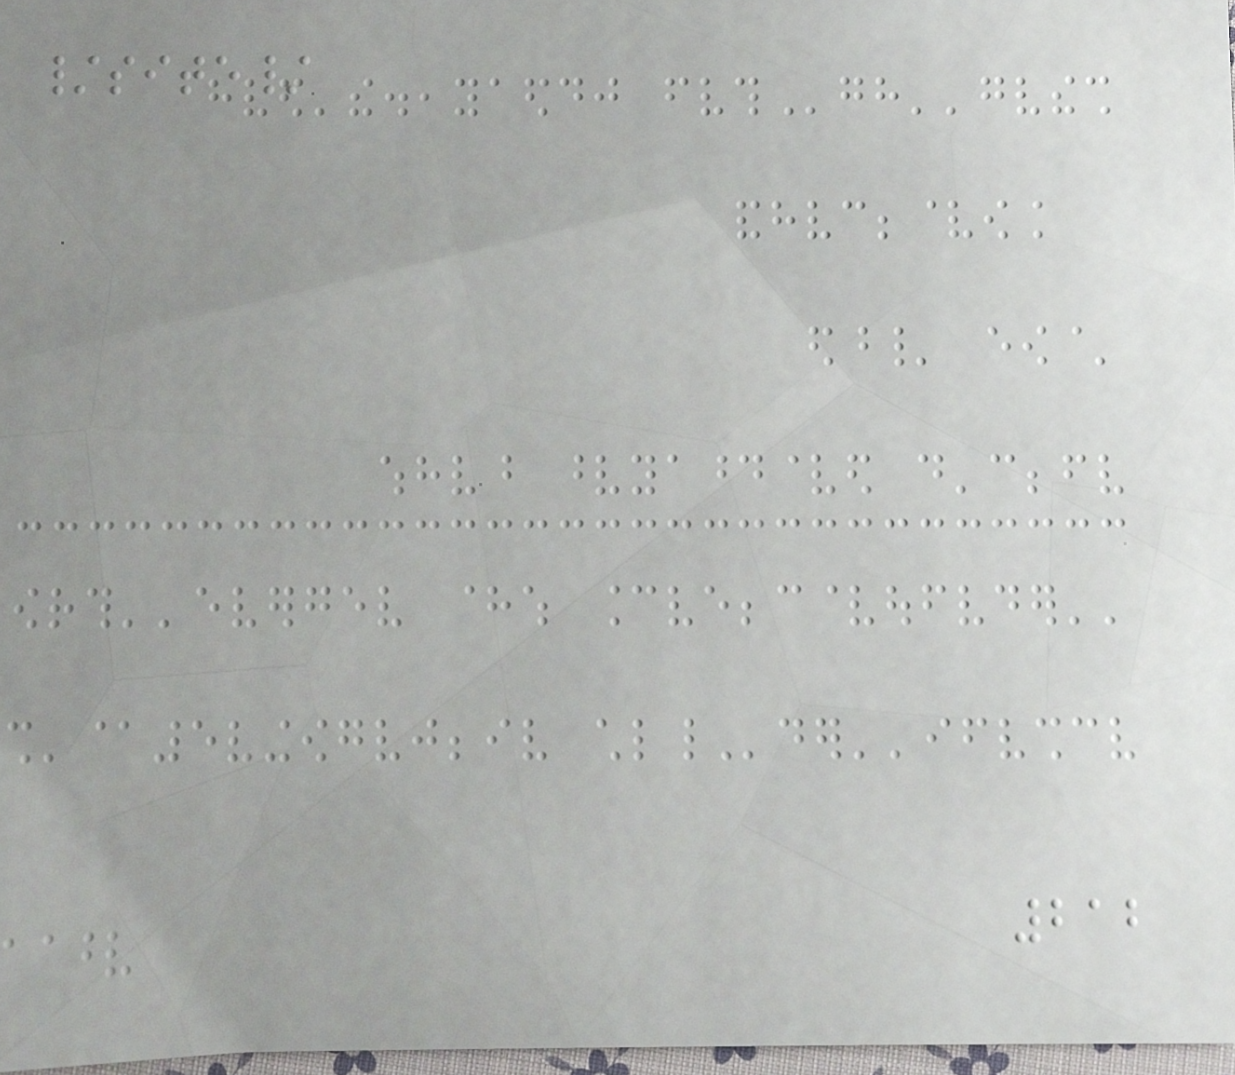/site/
212
